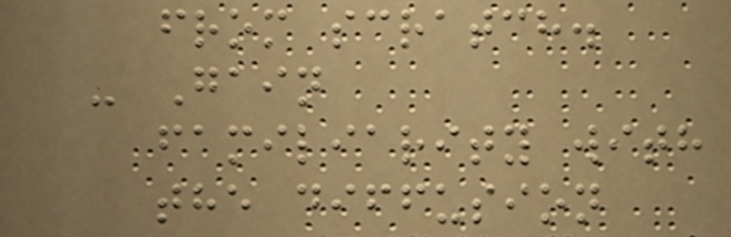from scratch.
- Gain
familiarity with
the diffusion
